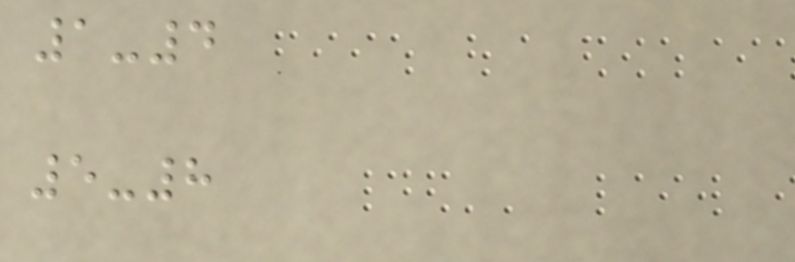1-4
5-8
